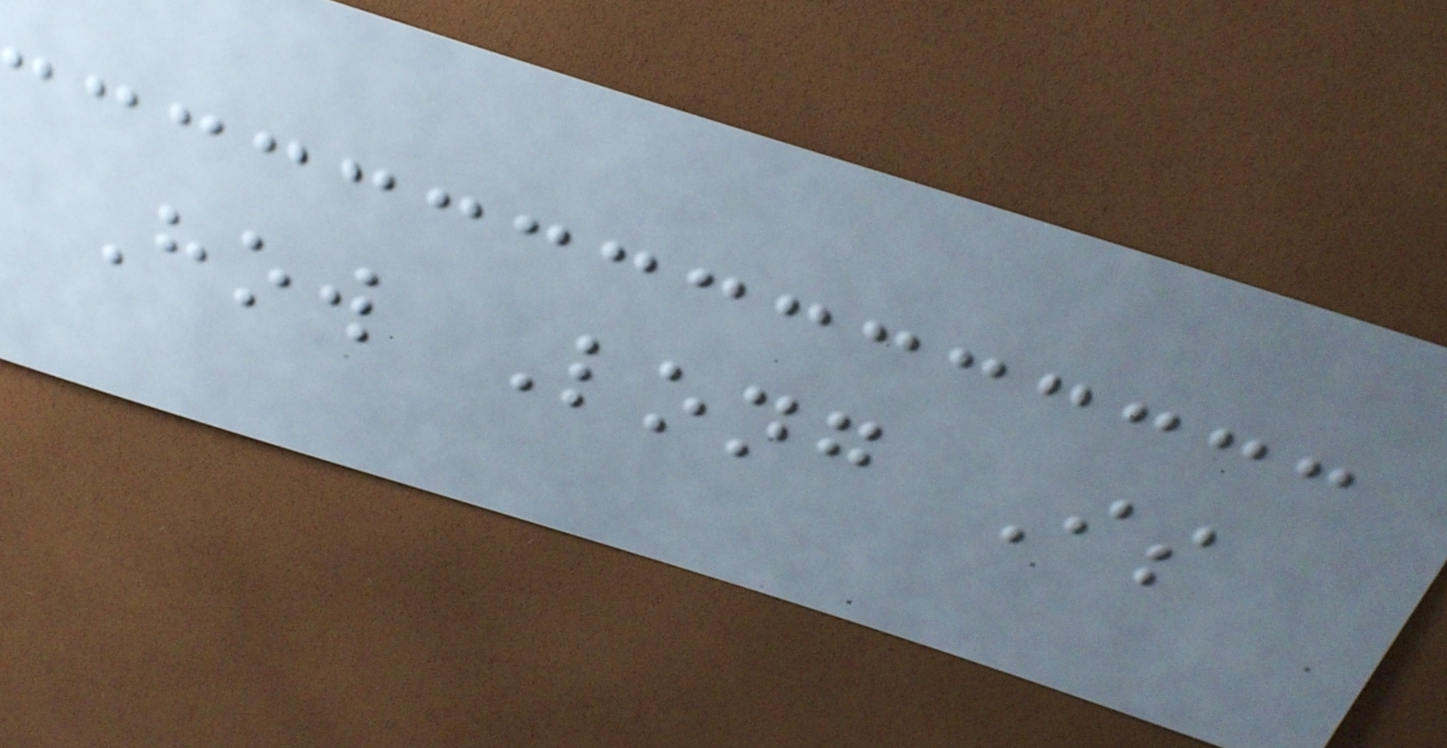How Long Is
